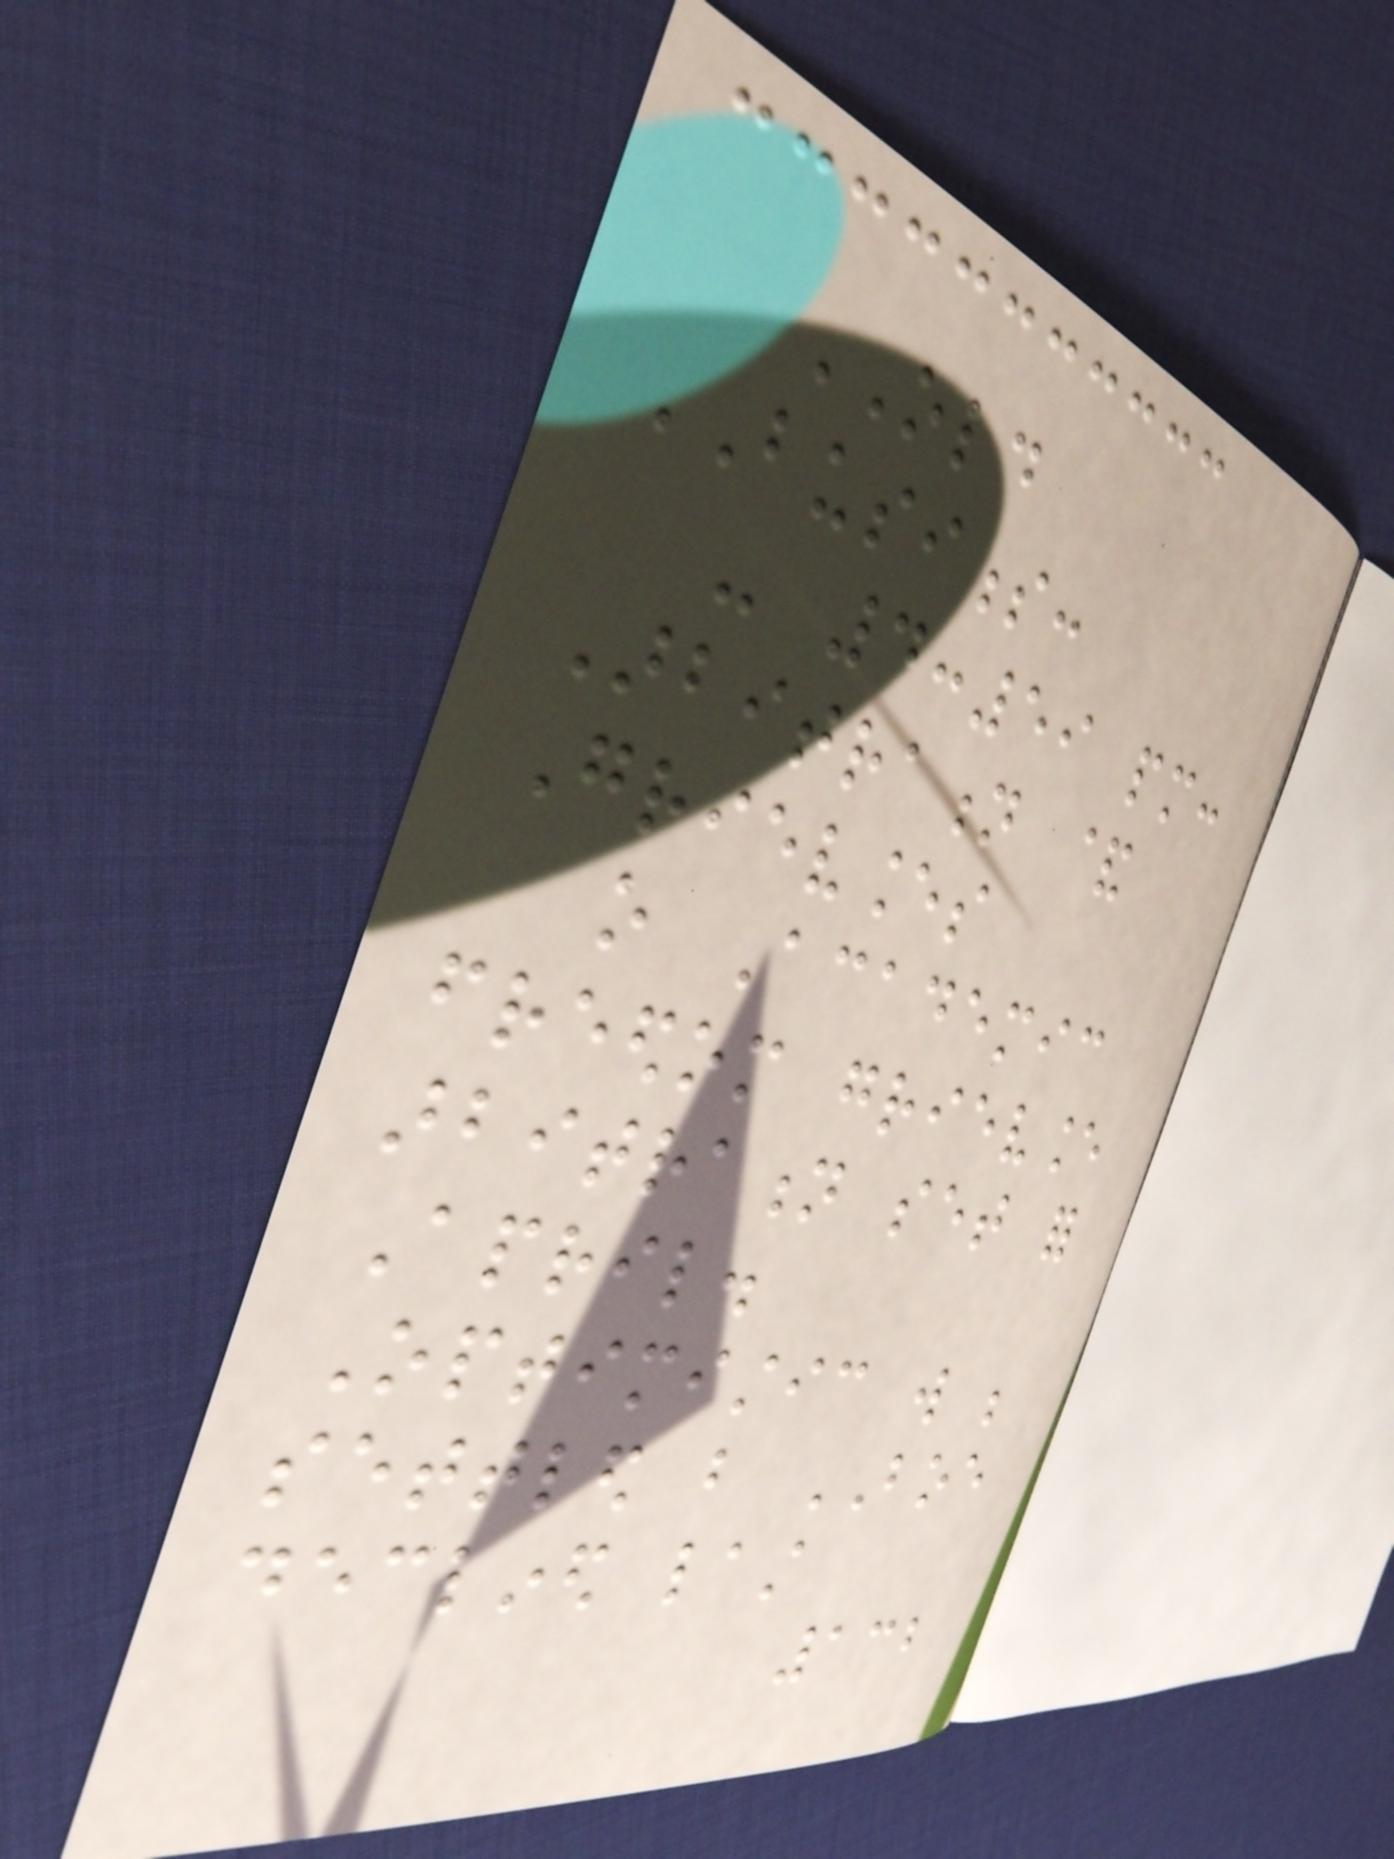OLD
BUSINESS:
- 4:59 pm:
Arbitration &
Grievances
o Academic
freedom grievance
arbitration set for
April.
Optimistic will be
settled but BOE
declined last
132
